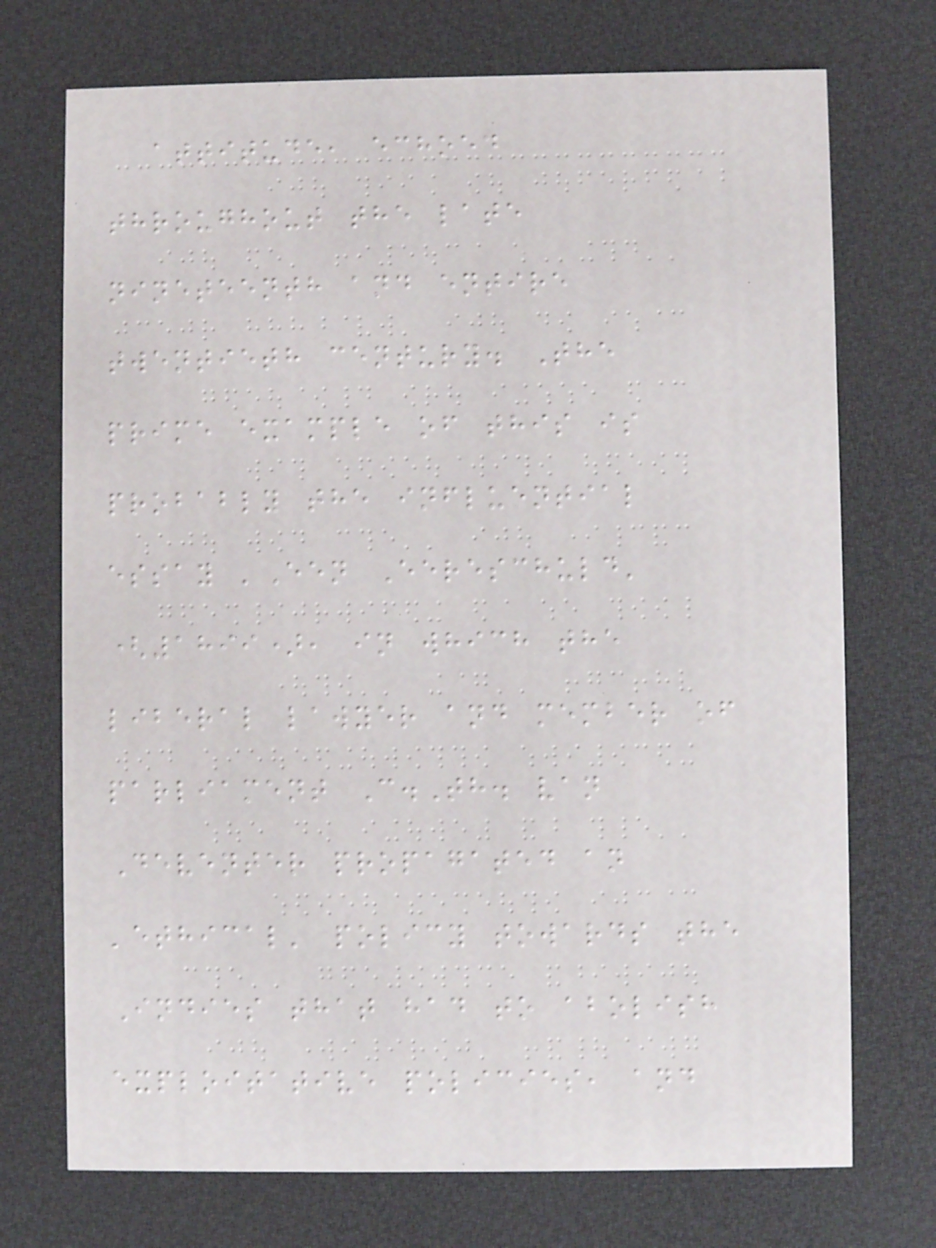attitude, echoed
throughout the late
nineteenth and entire
twentieth century. The
prime example of this is
probably the influential
essay 'Een Eereschuld'
(1899), in which the
liberal lawyer and member of
parliament C.Th. van
Deventer propagated an
'ethical' policy towards the
Indies that had to abolish
exploitative policies, and
